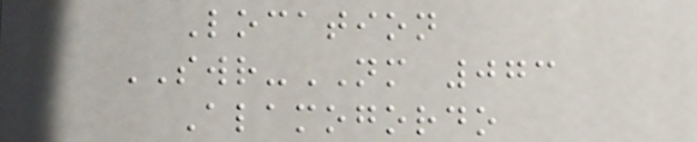Location
SWR-NM 073
Alamogordo
